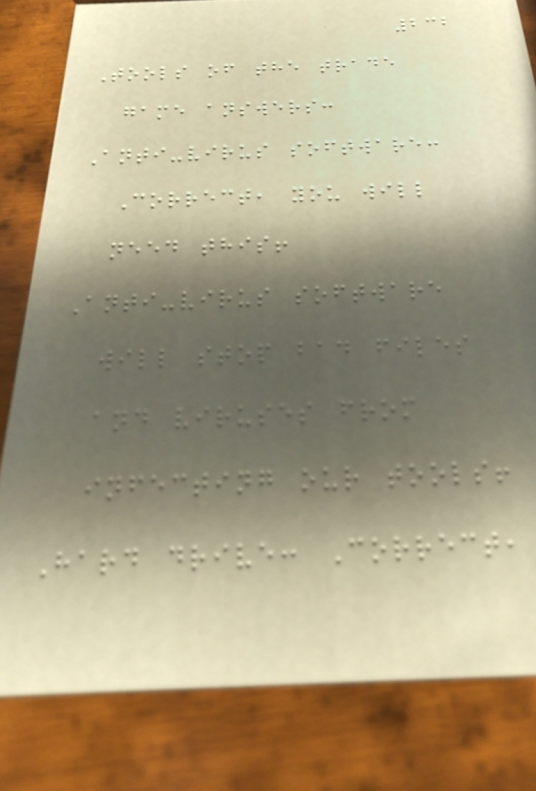232
Tools of the trade
game answers:
Anti-virus software:
Correct, you will
need this!
Anti-virus software
will stop bad files
and viruses from
infecting our tools!
Hard drive: Correct,
